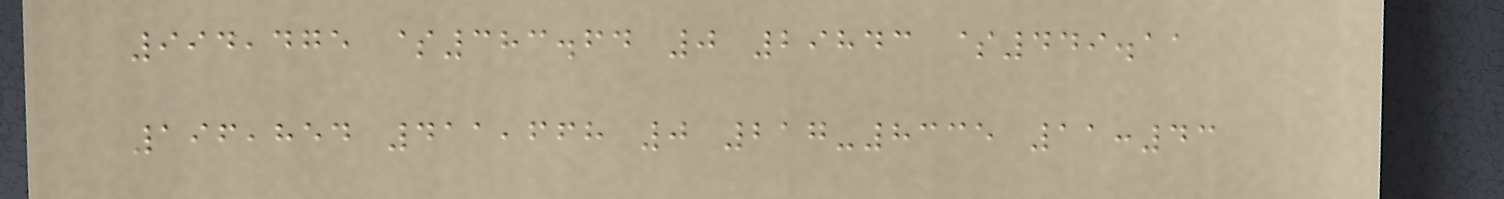994,475 $383.64 0 29843 $449.11
196,854 411,668 0 217-8335 11:43
